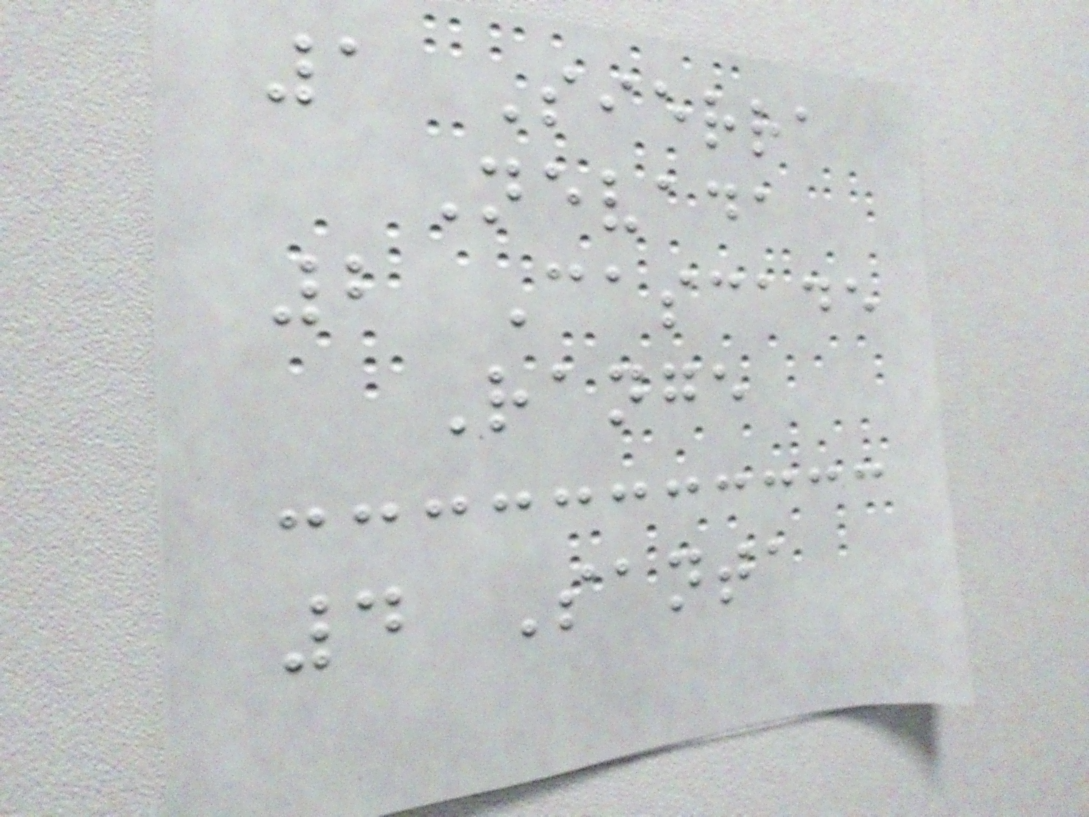1 Sierra
Nevada
2 Cascade
Range
4 Santa
